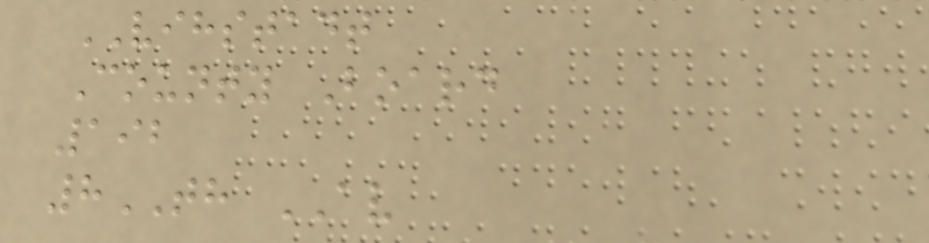VIHSTADT
County Board
192
8TH AV
